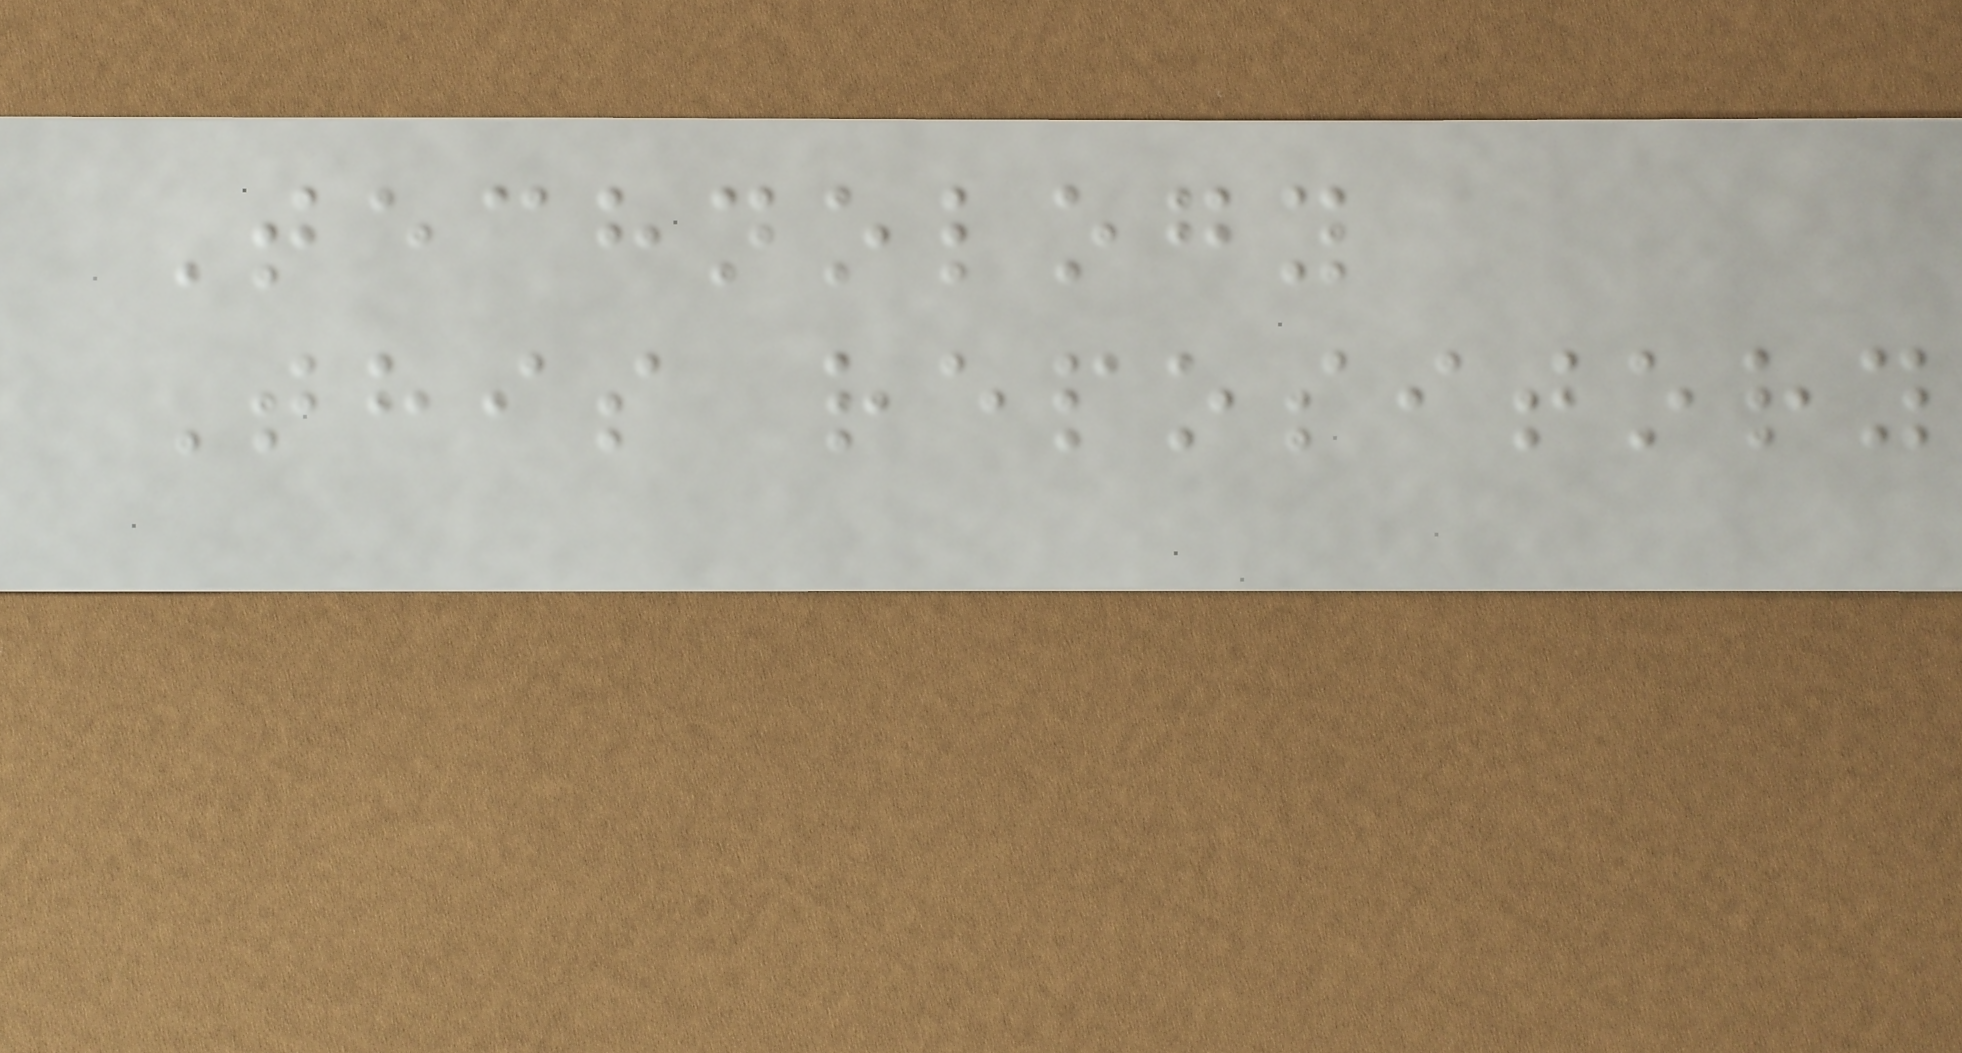Technology
This repository
